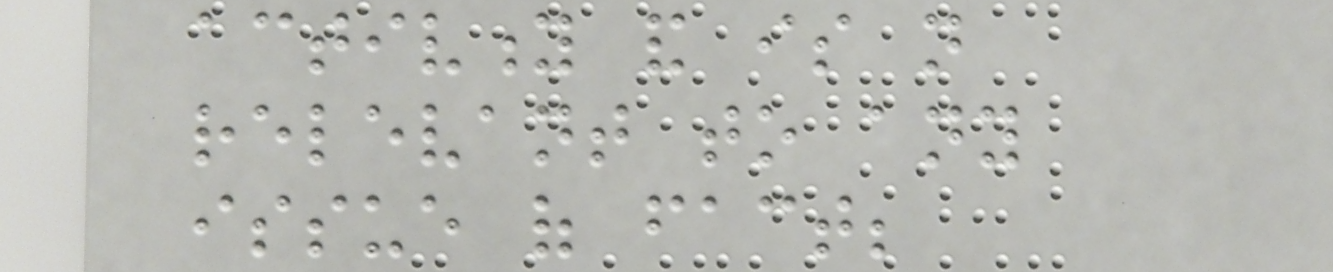activity and is not
relevant to any
issue of fact;
